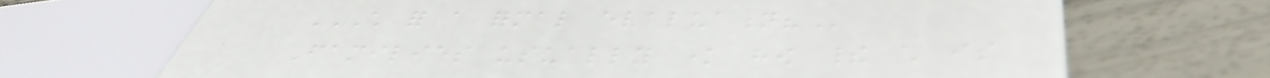CHILD FOR A FORMAL EVALUATION?
Families usually know how their child is
